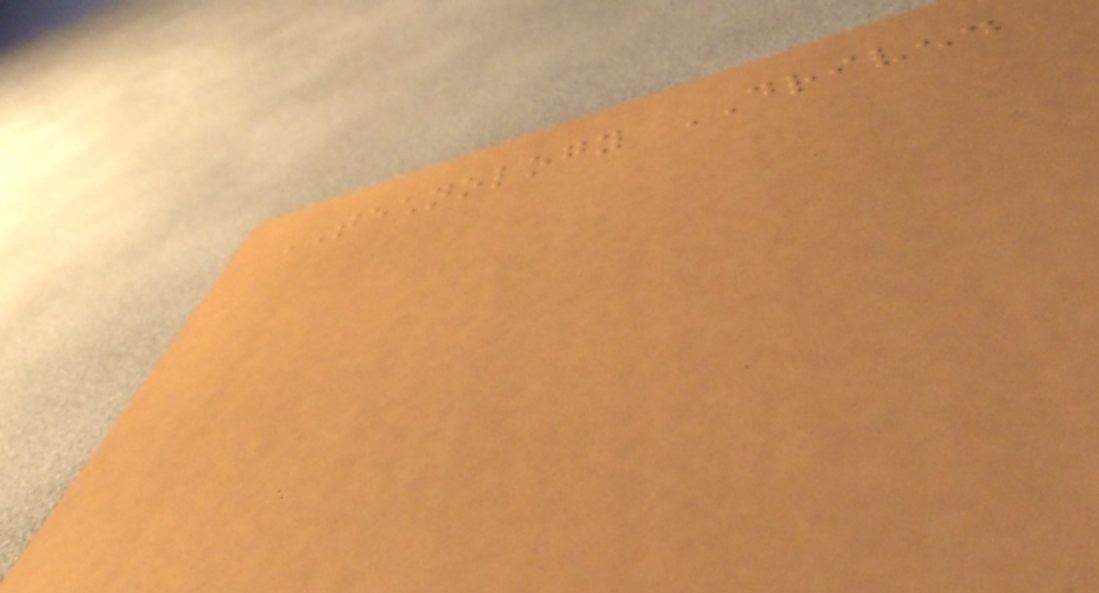TECHNOLOGY DRIVEN.
